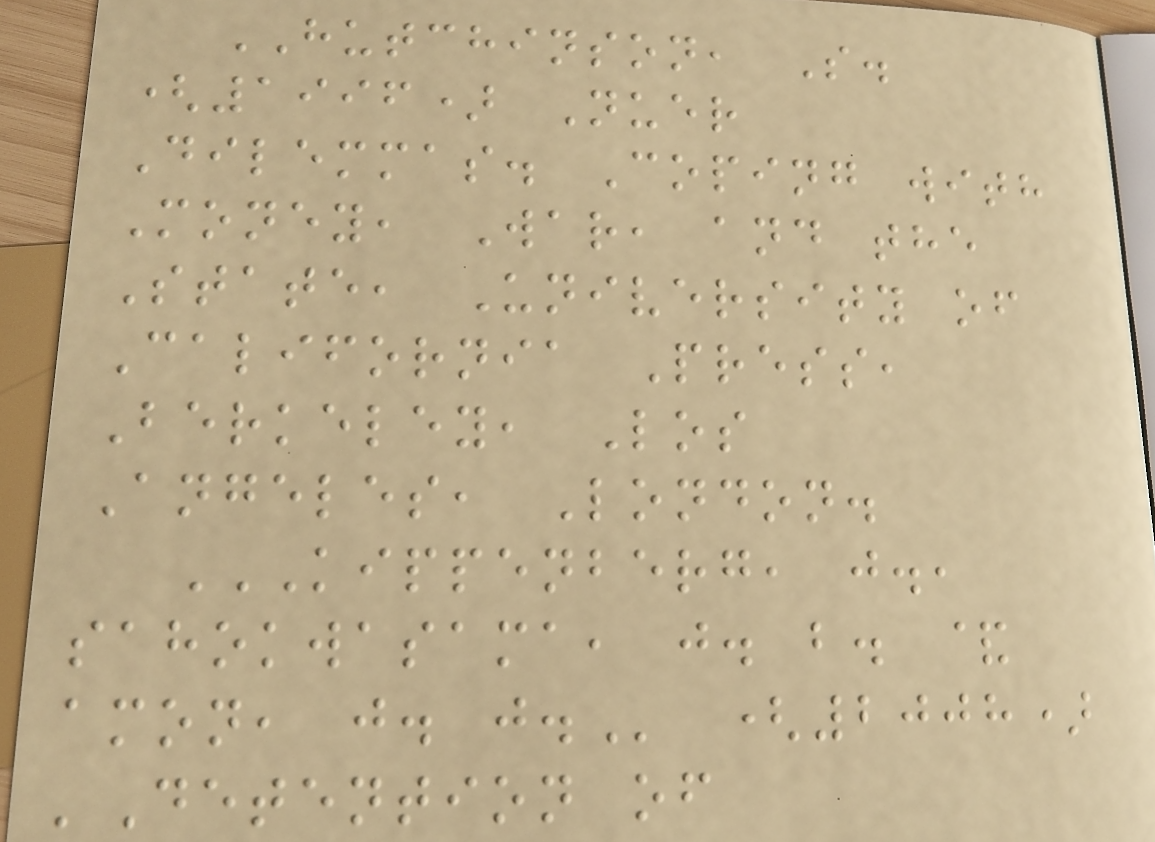HUTCHINSON, S.
(1996) Nuer
Dilemmas. Coping with
Money, War, and the
State, University of
California Press,
Berkeley, Los
Angeles, London.
KIPPENBERG, J.,
SAHOKWASAMA, J. B. &
AMON, J. J. (2008)
'Detention of
